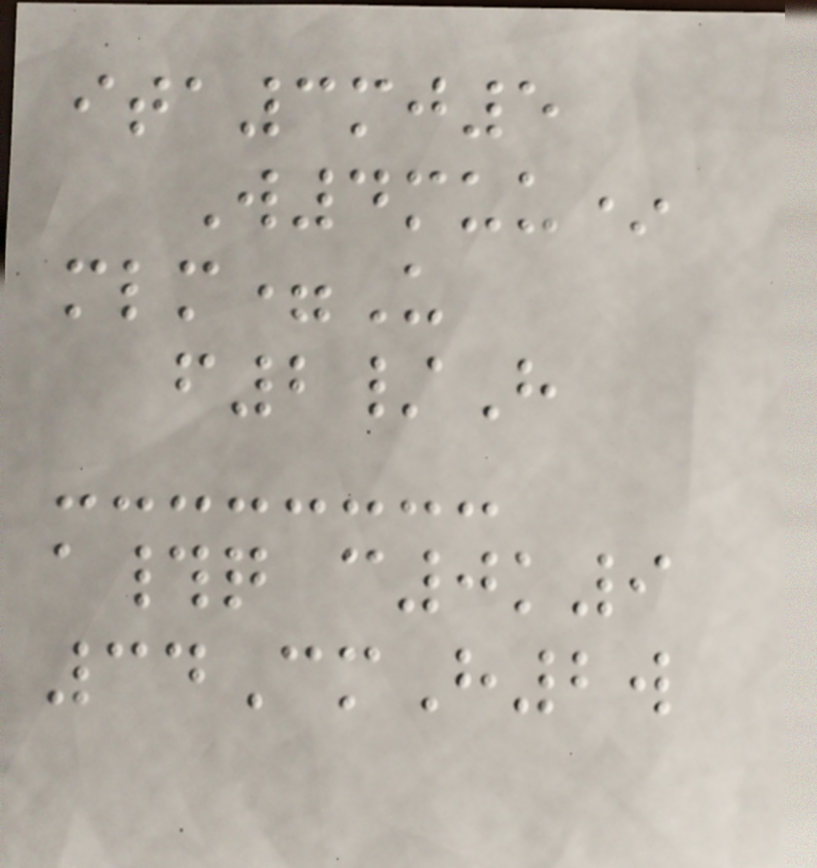ita3mj5
W4muu*
mlm=U
f2/H
a#q c0k9
34CmH2w
